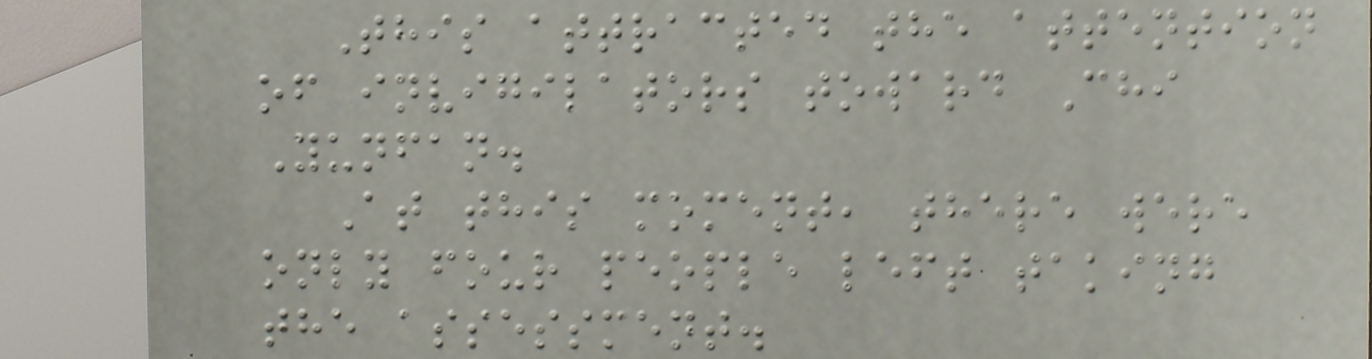This attracted the attention
of invigilators toward Chi
Yunfan.
At this moment, there were
only four people left taking
the assessment.
